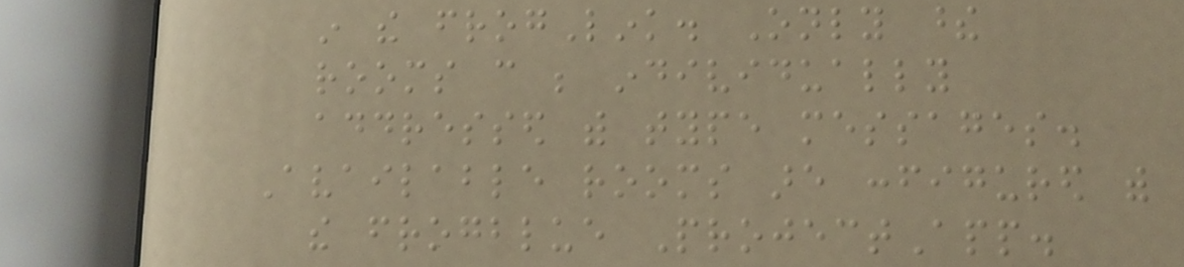in the frogLink. Only these
rooms can be individually
addressed with type messages.
Available rooms are configured with
the frogblue ProjectApp.
